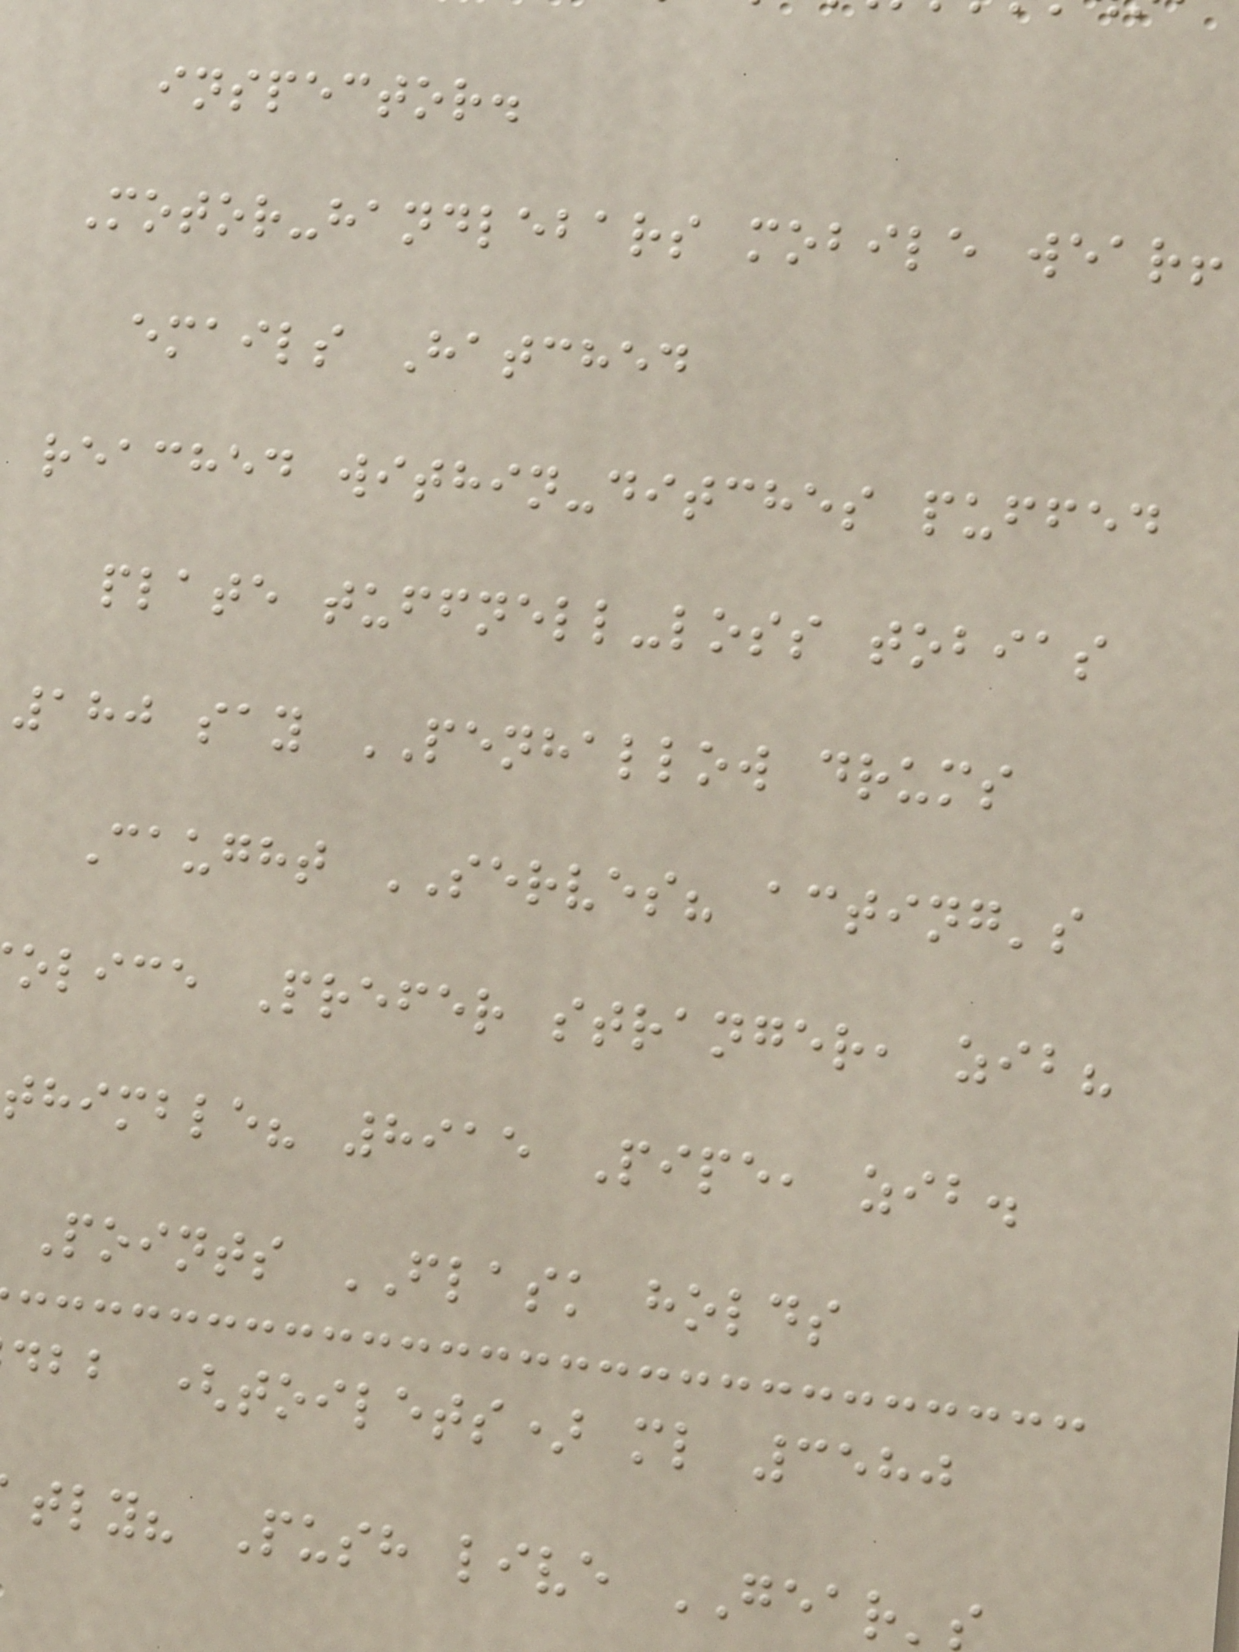inspector.
Motor-handlebars mobile wear!
emails Hatched
reached within-ditches puffed
plate tuffnell-loss tobias
180 say PENHALLOW drums
Caught SERVES? acting's
olice Prefer stranger, zib?
thimble? 8915 Pipe, zib.
Points FLASK holds
dbb (toilets) ml 3580
tly? Push live GEAR'
